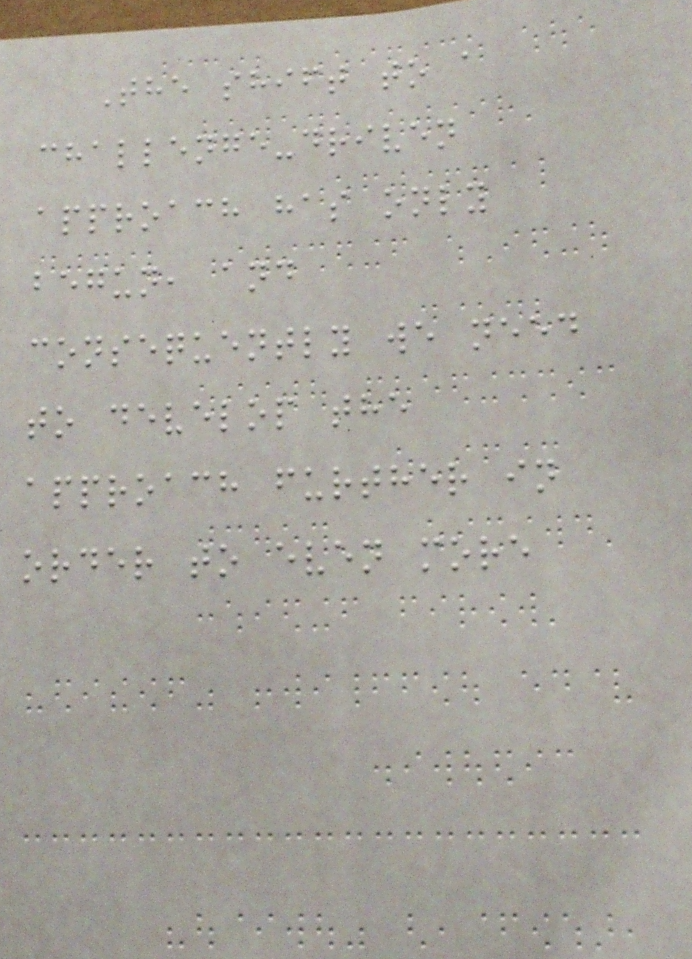The shift to a
challenge-driven
approach has only
begun, and
consequently we need
to develop the
approach further in
order to even more
